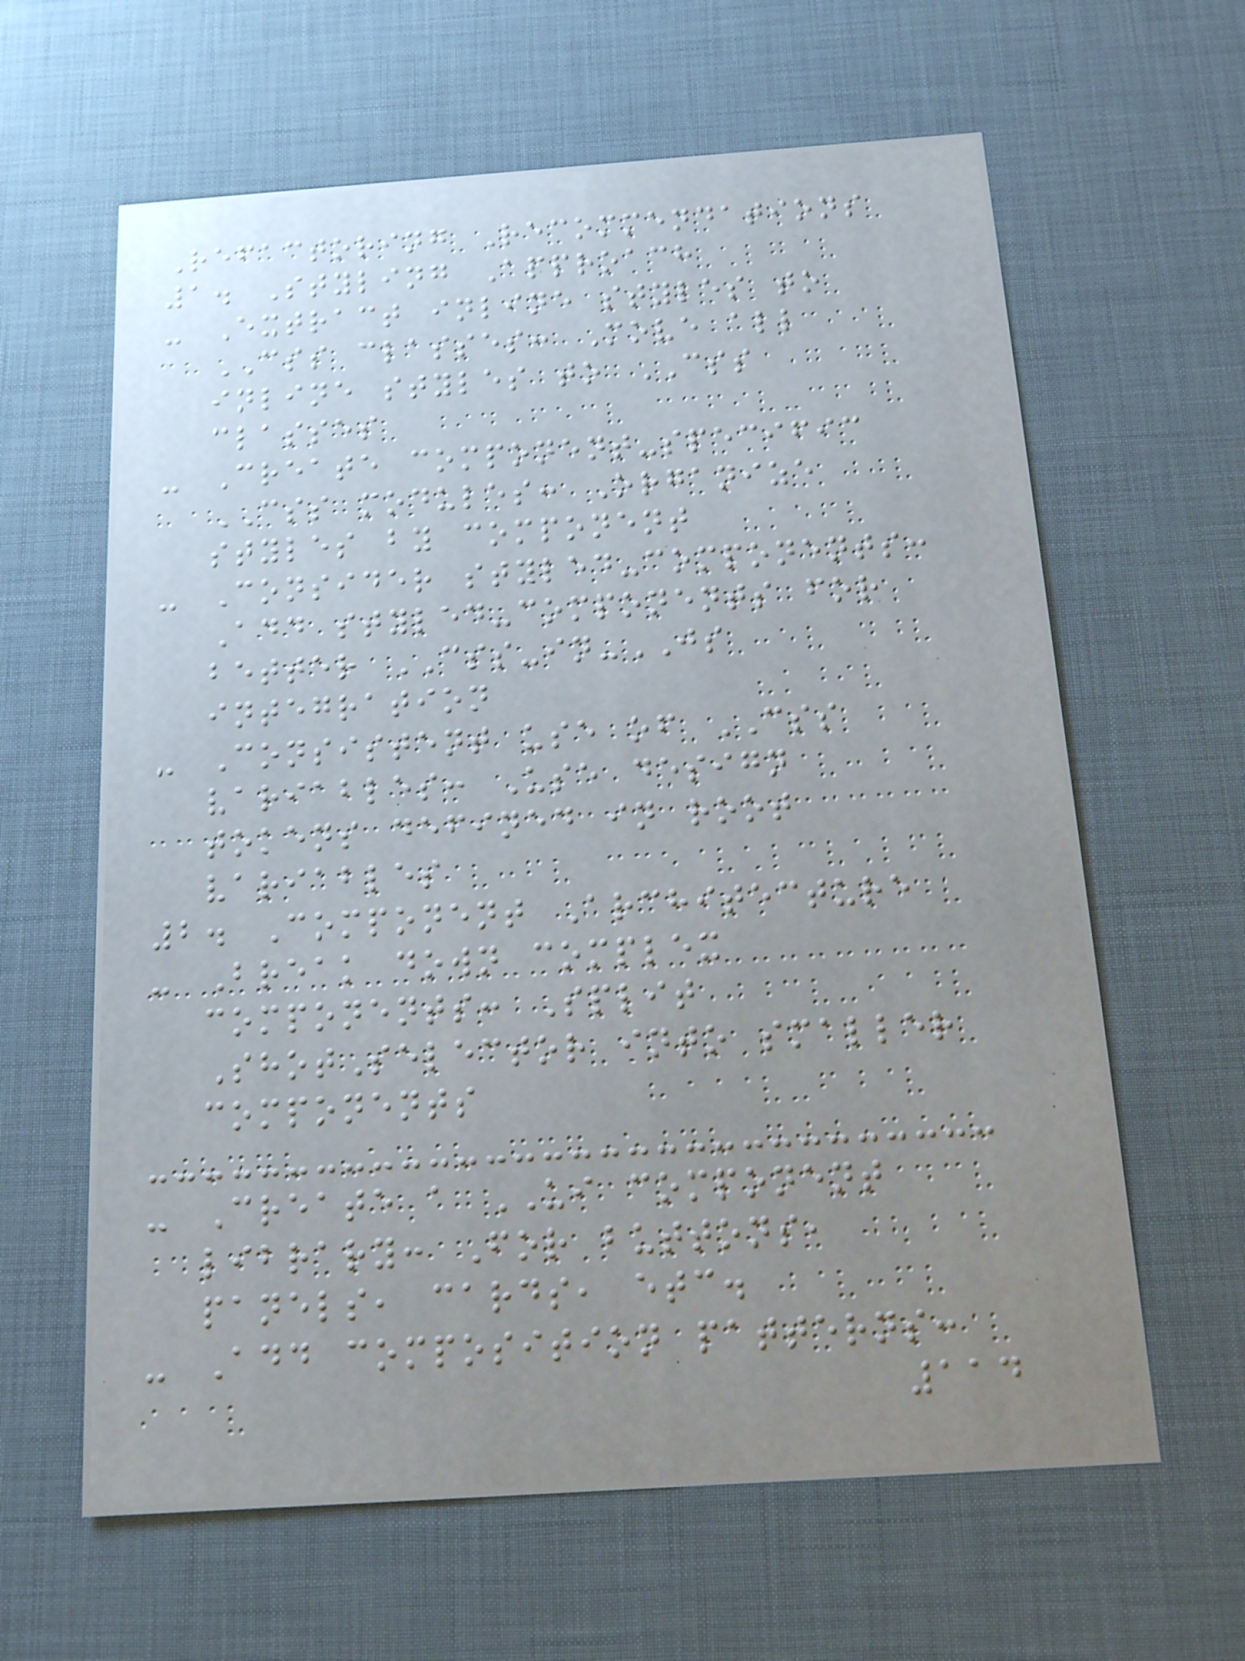Refactoring Recommendations
1. Styling Approach
- Extract inline styles to
CSS classes: Move all
inline styles to CSS
classes
- Create component-specific
CSS modules: Organize
styles by component
- Consider styled-components:
Add styled-components for
better CSS-in-JS
integration
- Consistent use of CSS
variables: Use design
tokens defined in root
variables
2. Component Architecture
- Break down complex
components: Split
ShotSelector into smaller
components
- Create a UI component
library: For buttons,
panels, cards, etc.
- Add composition patterns:
114
